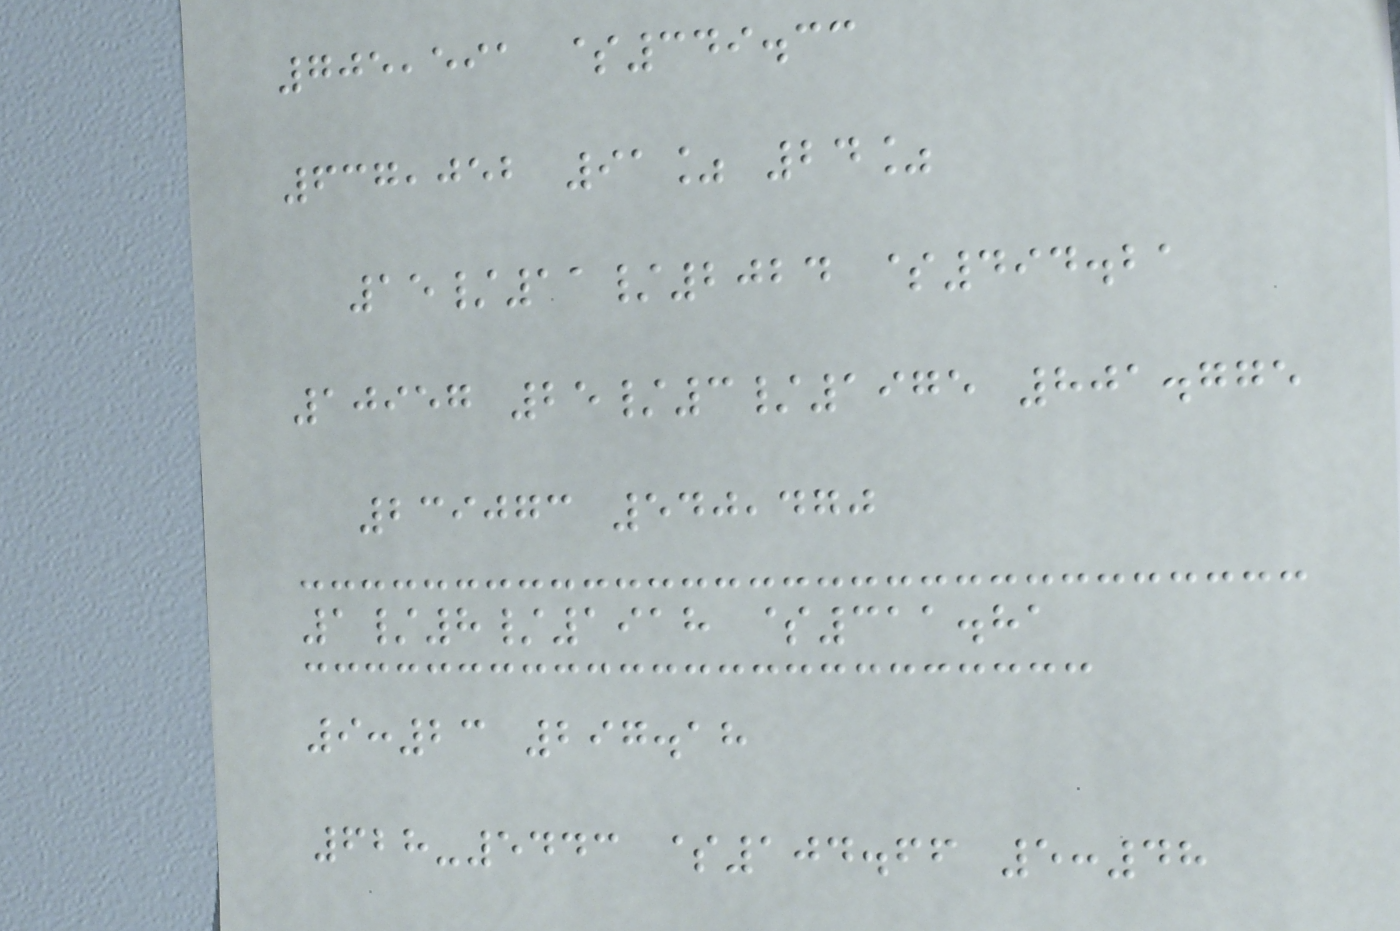705,591 $349.33
637,052 91% 24%
15/11/2024 $494.21
10957 25/3/1975 801.775
239073 540,470
1/8/1918 $311.81
9:23 297.18
628-5443 $104.66 5:48
